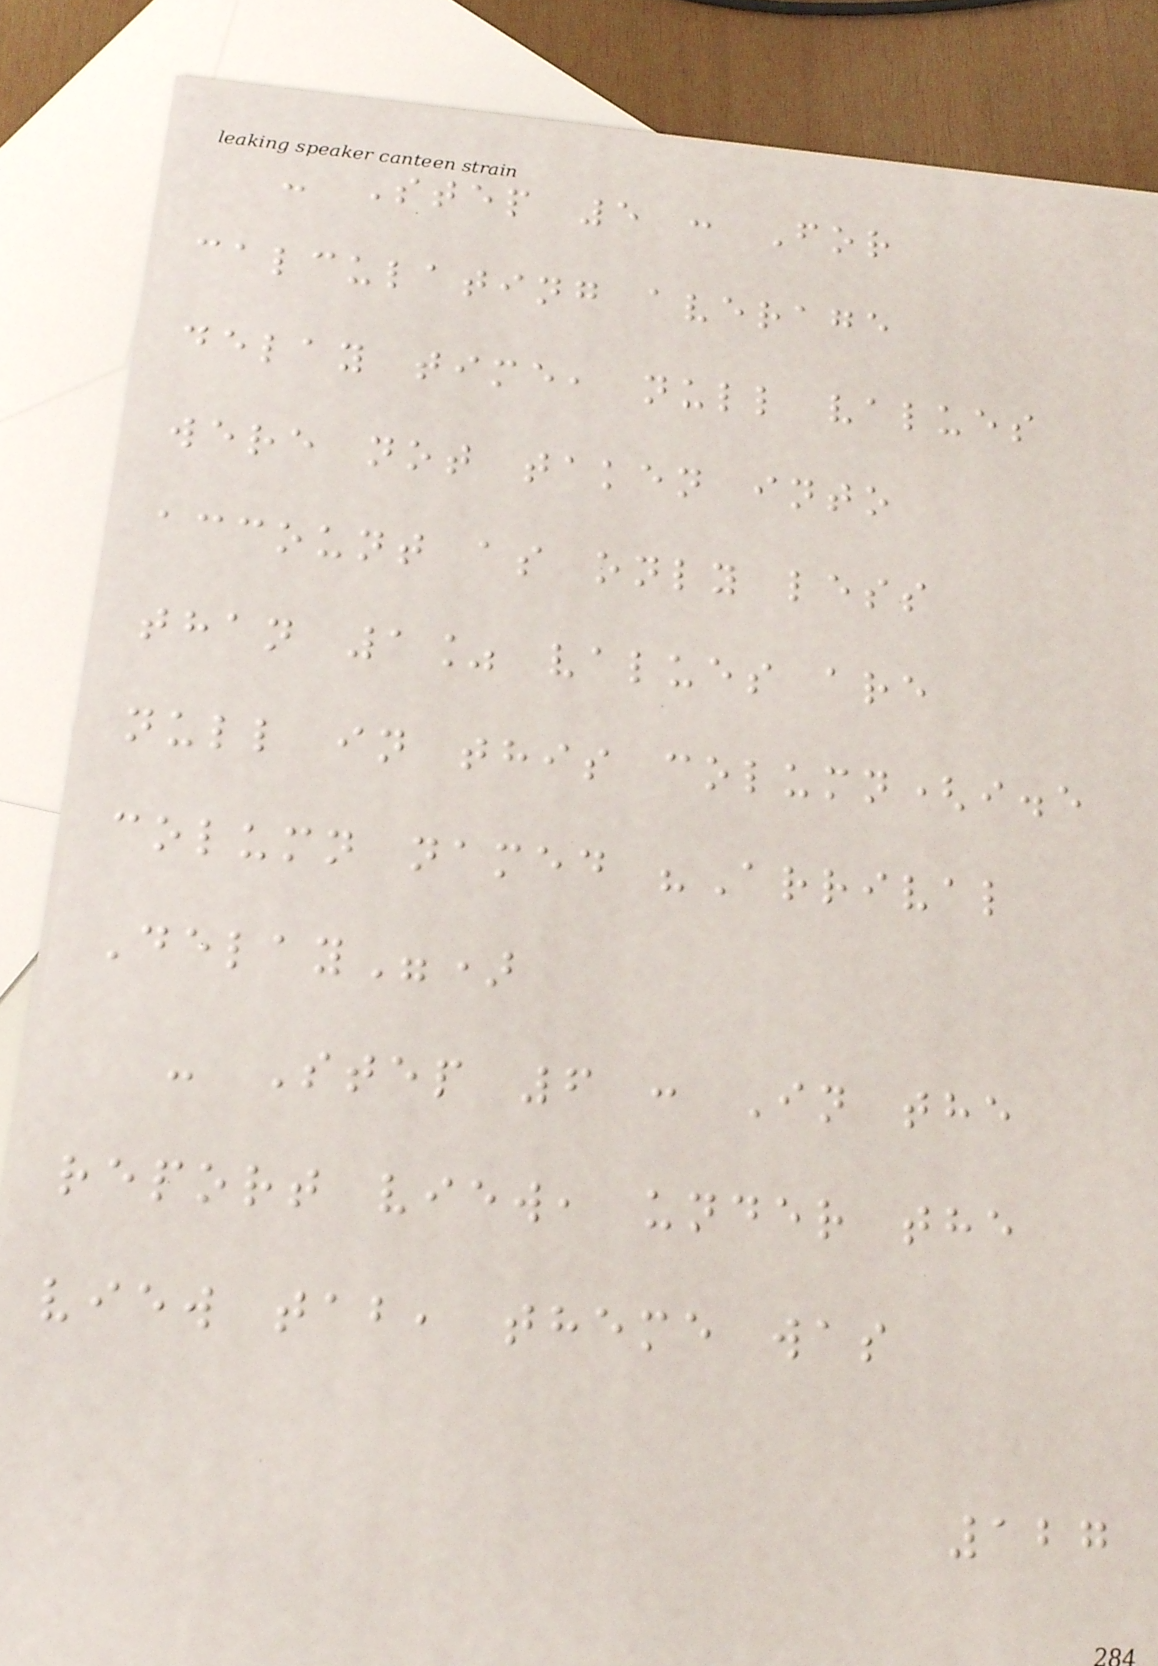- Step 5 : For
calculating average
delay time, null values
were not taken into
account as only less
than 1% values are
null in this column(i.e
column named "Arrival
Delay")
- Step 6 : In the
report view, under the
view tab, theme was
127
